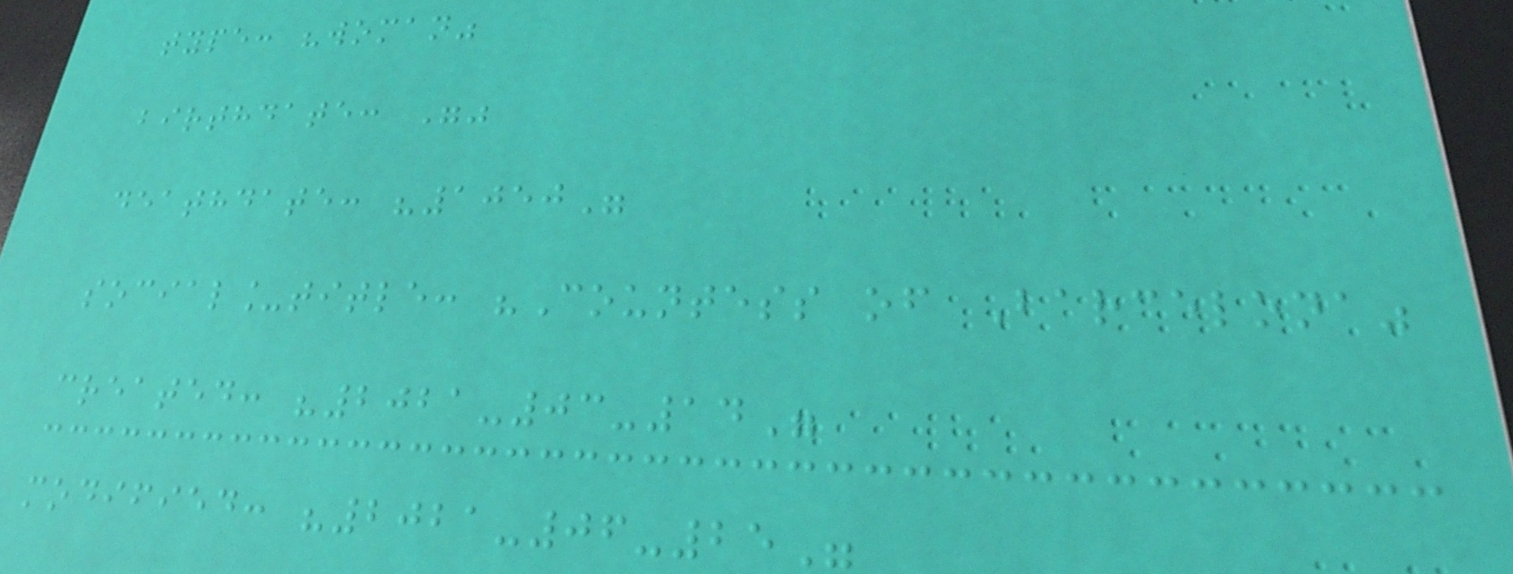type: "woman"
birthdate: ""
deathdate: "1050"
social_title: "Countess of Barcelona"
created: "2021-03-14"
modified: "2021-06-25"
